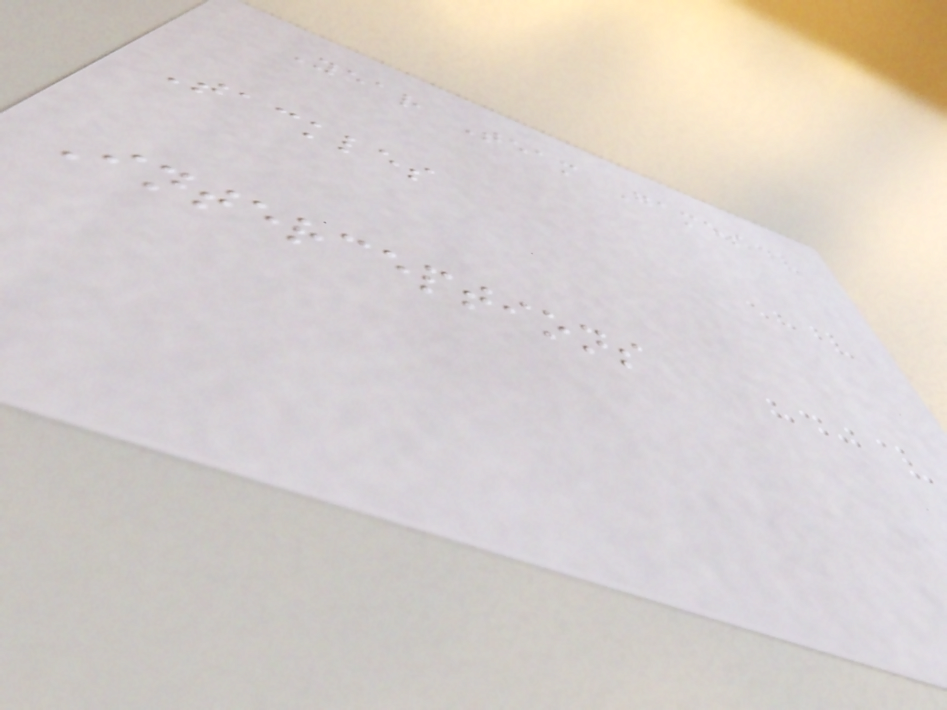Year Team Games
Tackles
Interceptions
